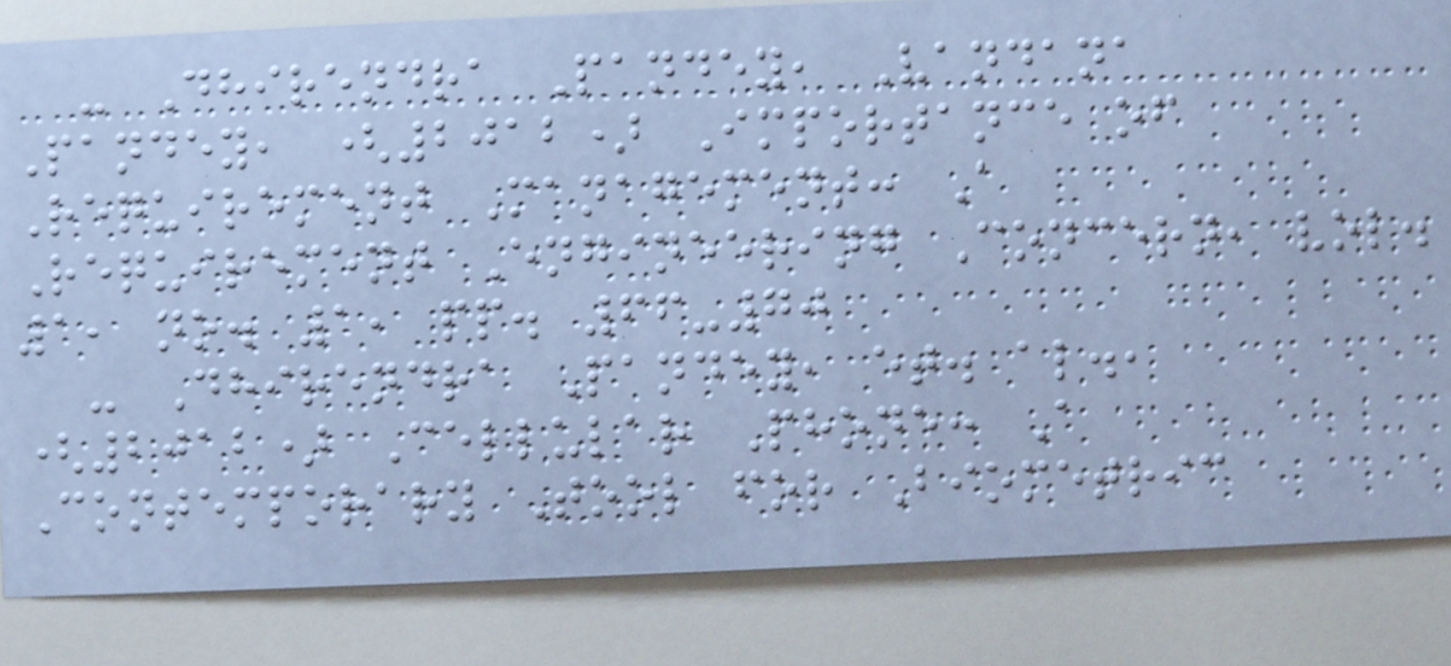- Dhirendra Pandey, Vandana
Pandey, (2012) Importance of
Requirement Management: A
Requirement Engineering Concern, vol.
1, no. 1, pp. 66-70
- Dhirendra Pandey, et. al.,
(2012) Cellular Phone: A
Contemporary Tool for Biometric
